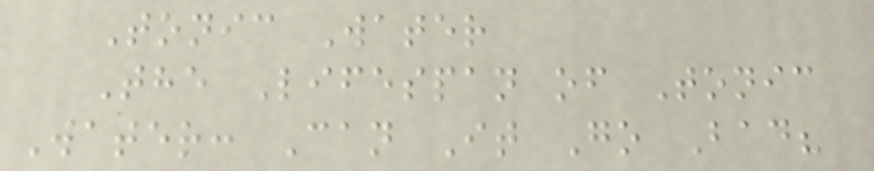Tonic Water
The Lifespan of Tonic
Water: Can It Go Bad?
